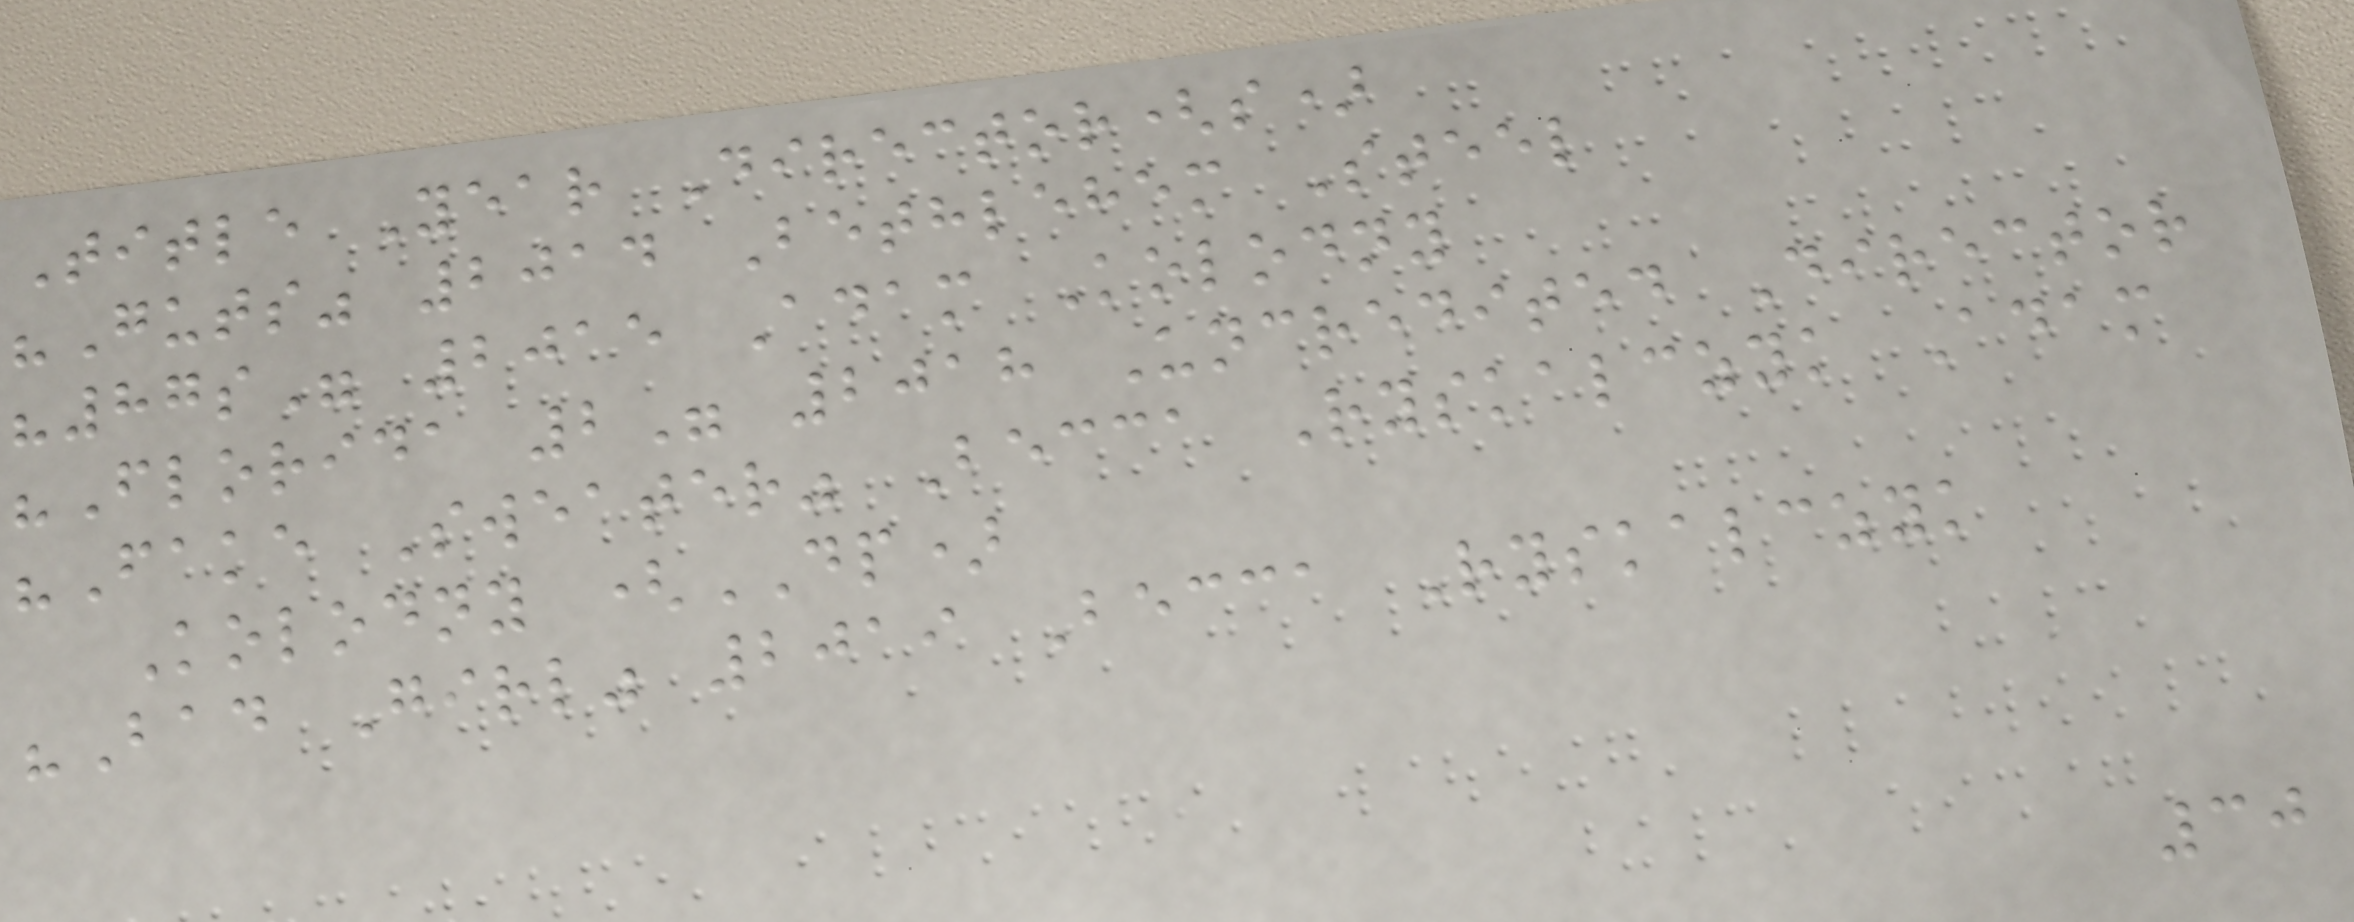Title Year Director(s)
"Guts" 2014 Bethlehem Steel
"87s" 2015 Adam Kolodny
"Florida 2" 2018 Uncredited Director
"Fake Sweater" Becca Ryskalczyk Adam
Kolodny (DP)
"Bad Girl" 2019 Becca Ryskalczyk
30
